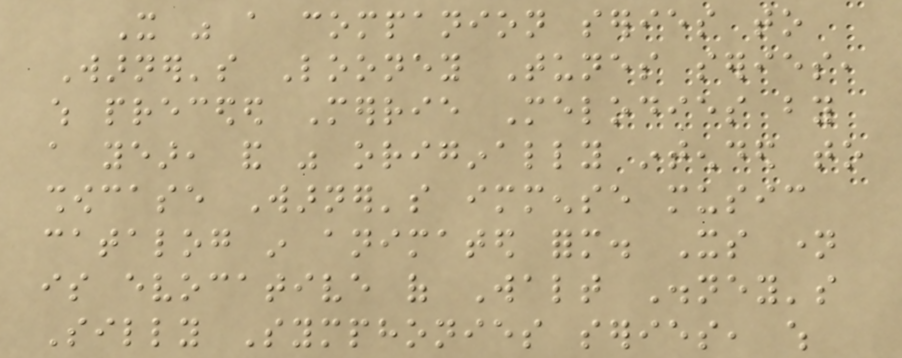It was a companion series to
Warner's Looney Tunes series,
which preceded Merrie Melodies by
a year, and was originally intended to
showcase Warner's immense music
catalog in animated form. Its name
is evocative of Walt Disney's
Silly Symphonies series, which
